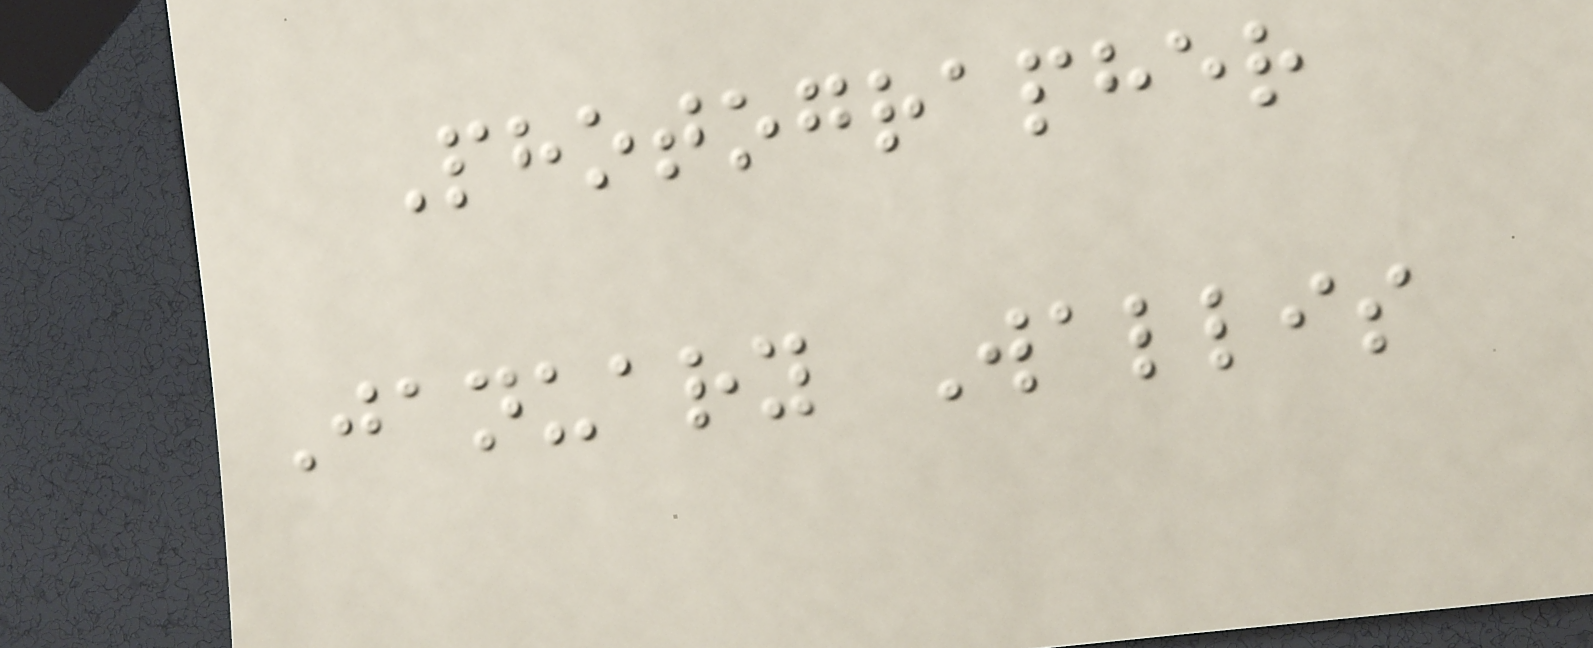Photographer
January Wallis
